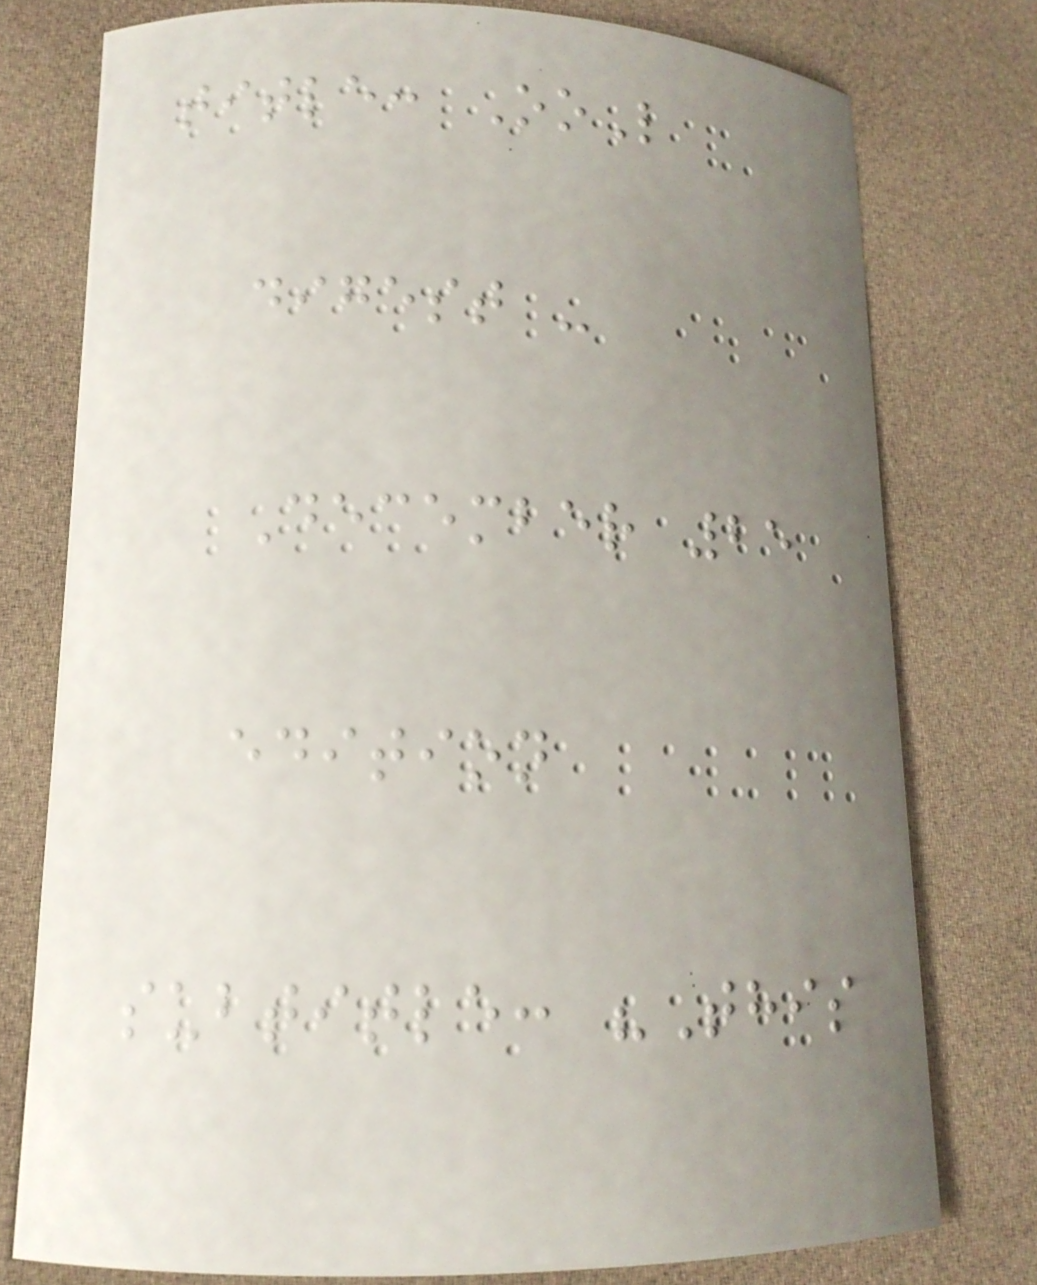title: OoL
digest -
December 25
edition
subtitle: "This
